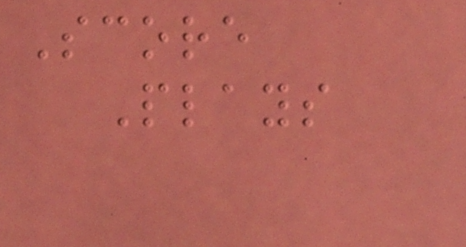Score
Plays
